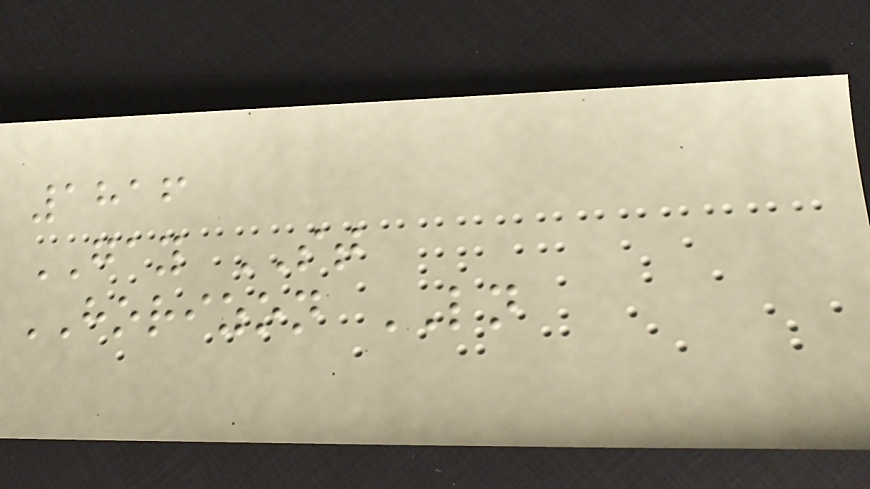1816
GAY ST
HORIZON LN
